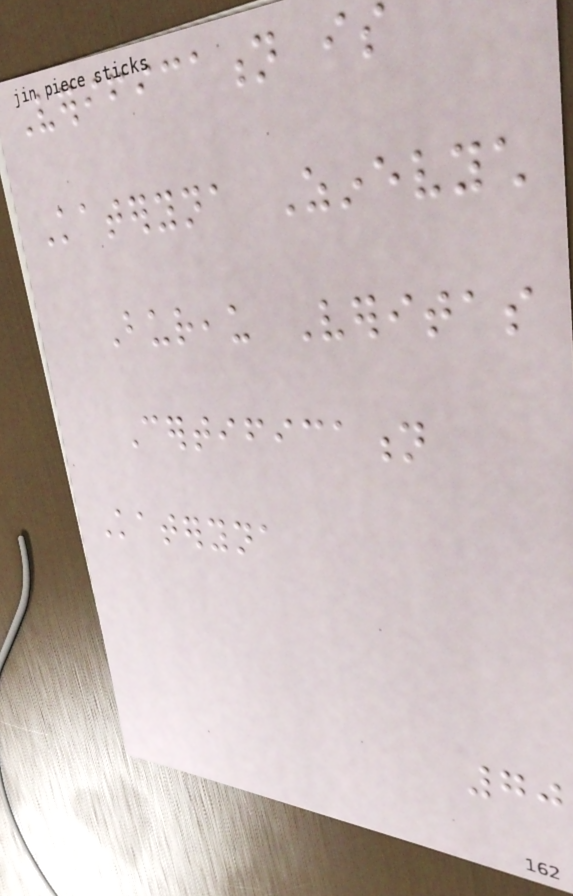Verification is
Kateryna Zinevych
Bureau Veritas
Certification
Kateryna
70
